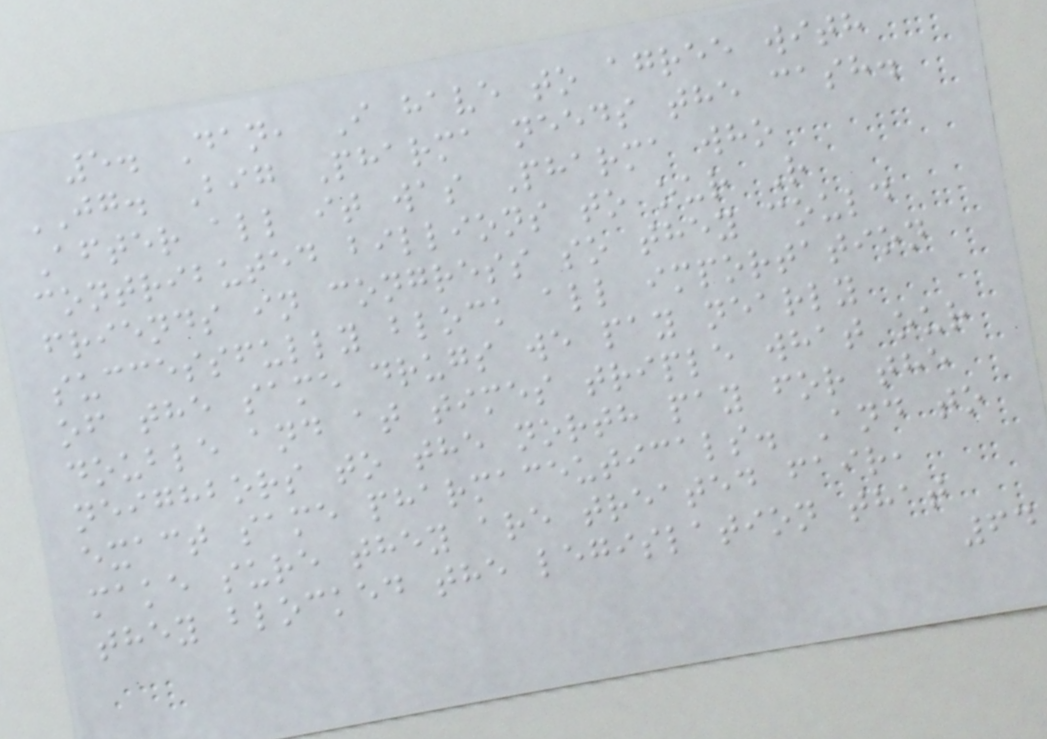5. Dan, I have to agree with
JG. Big Pharma needs the cash.
After all it was Pharma who
contributed billions to our R
friends in congress so they could
successfully block all importation
of the same drugs we pay nearly
double and at times triple what our
neighbors to the north pay for the
exact same pharmaceuticals. And to
make sure they are treated fair,
they blocked the legislation that
64
